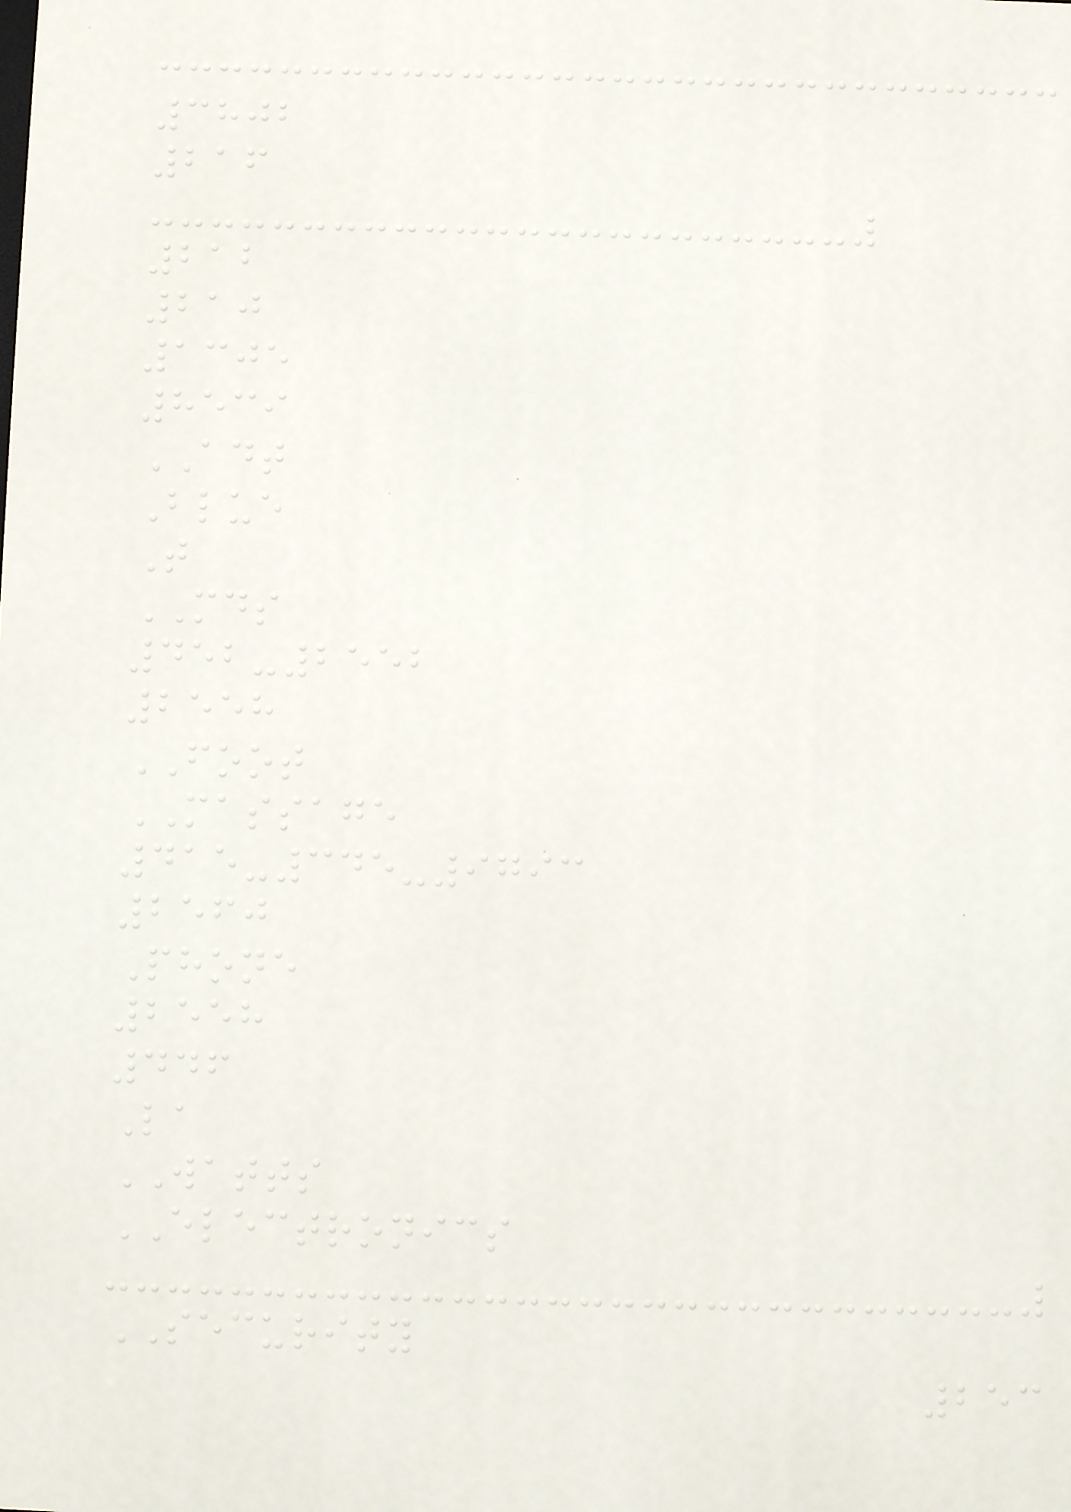3802
216
212
210
1305
8539
ADT
Blue
T
MDS
452-2552
2558
FOOT
MASSAGE
415-345-9793
2560
Phone
2558
446
La
WATTS
ELECTRONICS
SECURITY
253
